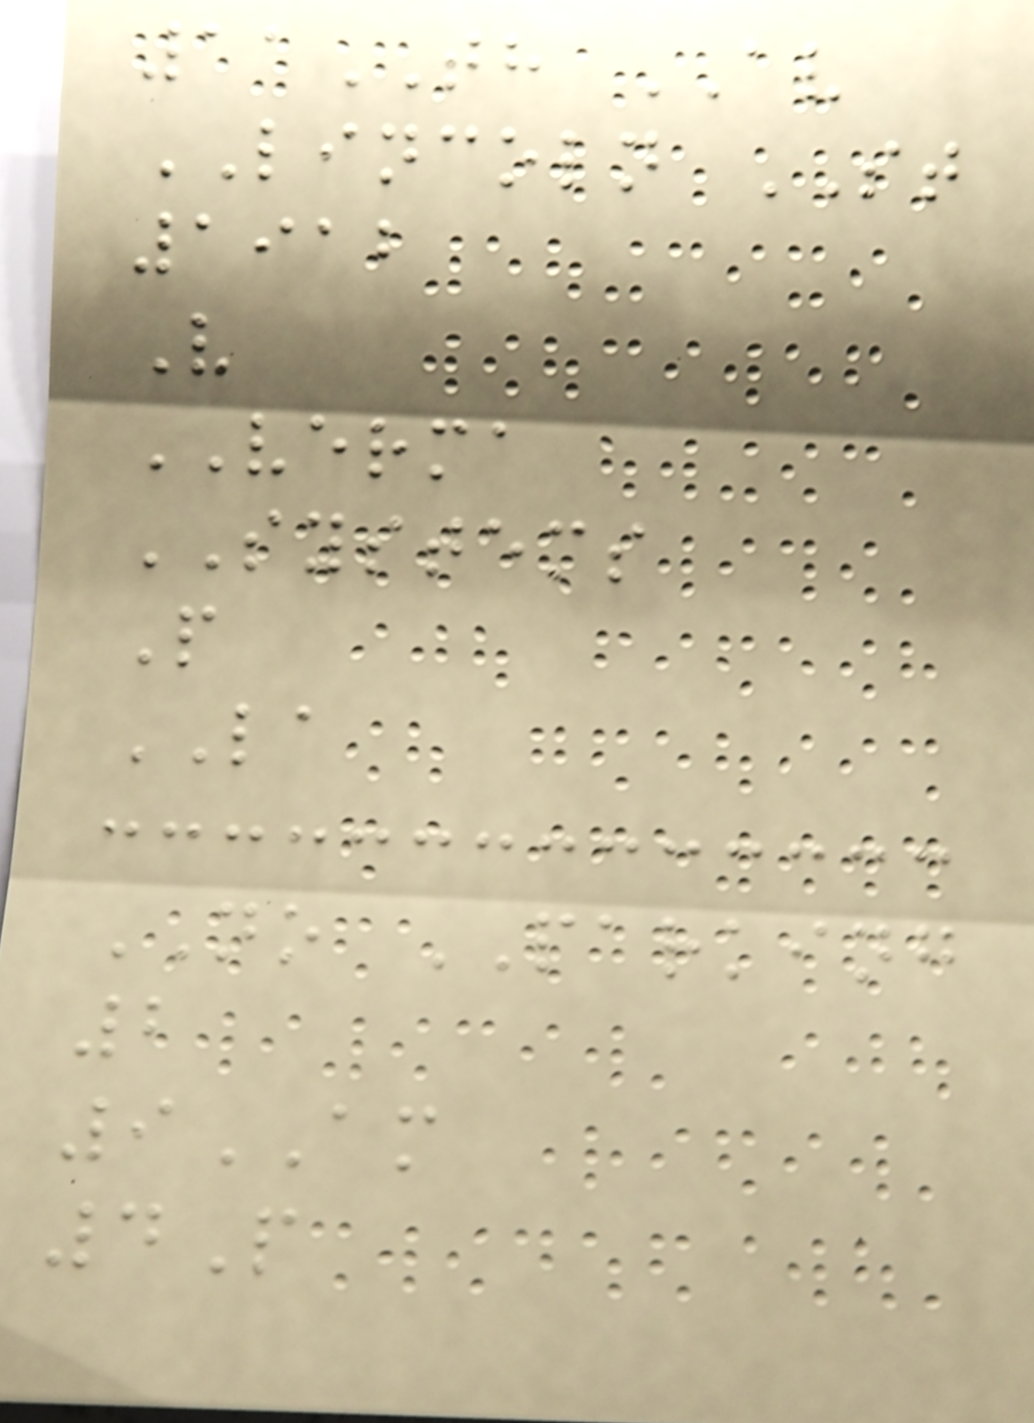11TH AV
LINCOLN ST
1912
V
VERMA
SYSTEMS
P
LA
NO PARKING
2
9AM
4P
